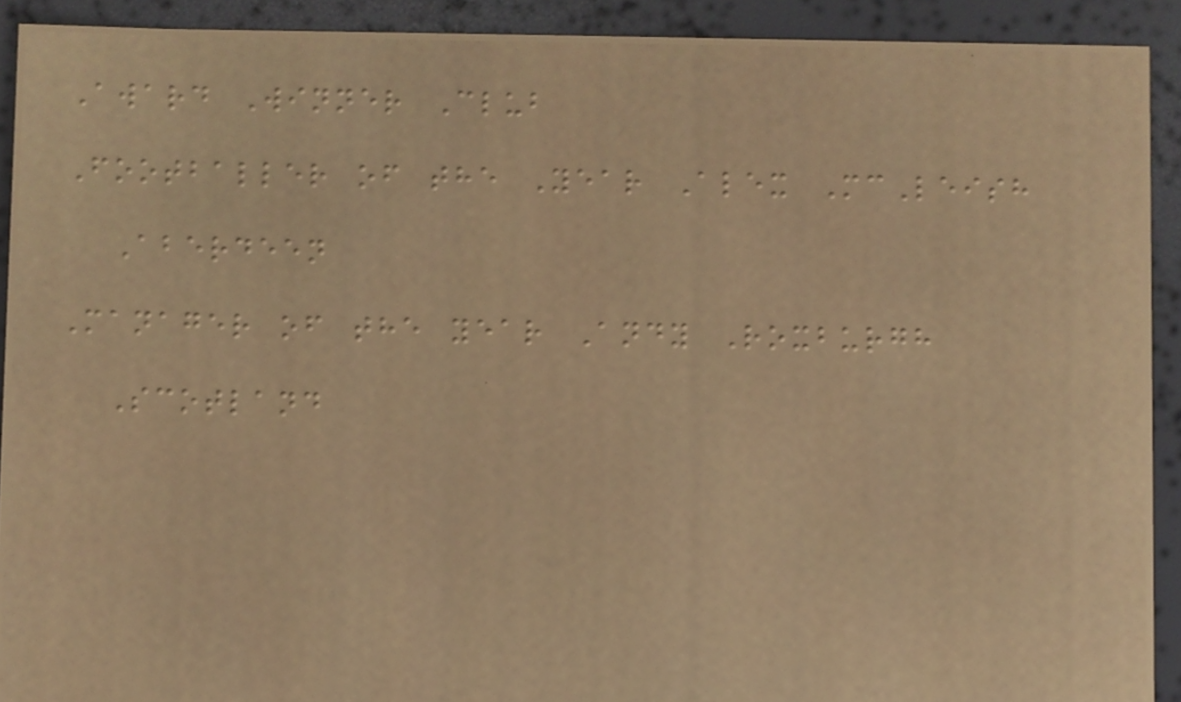Award Winner Club
Footballer of the Year Alex McLeish
Aberdeen
Manager of the year Andy Roxburgh
Scotland
